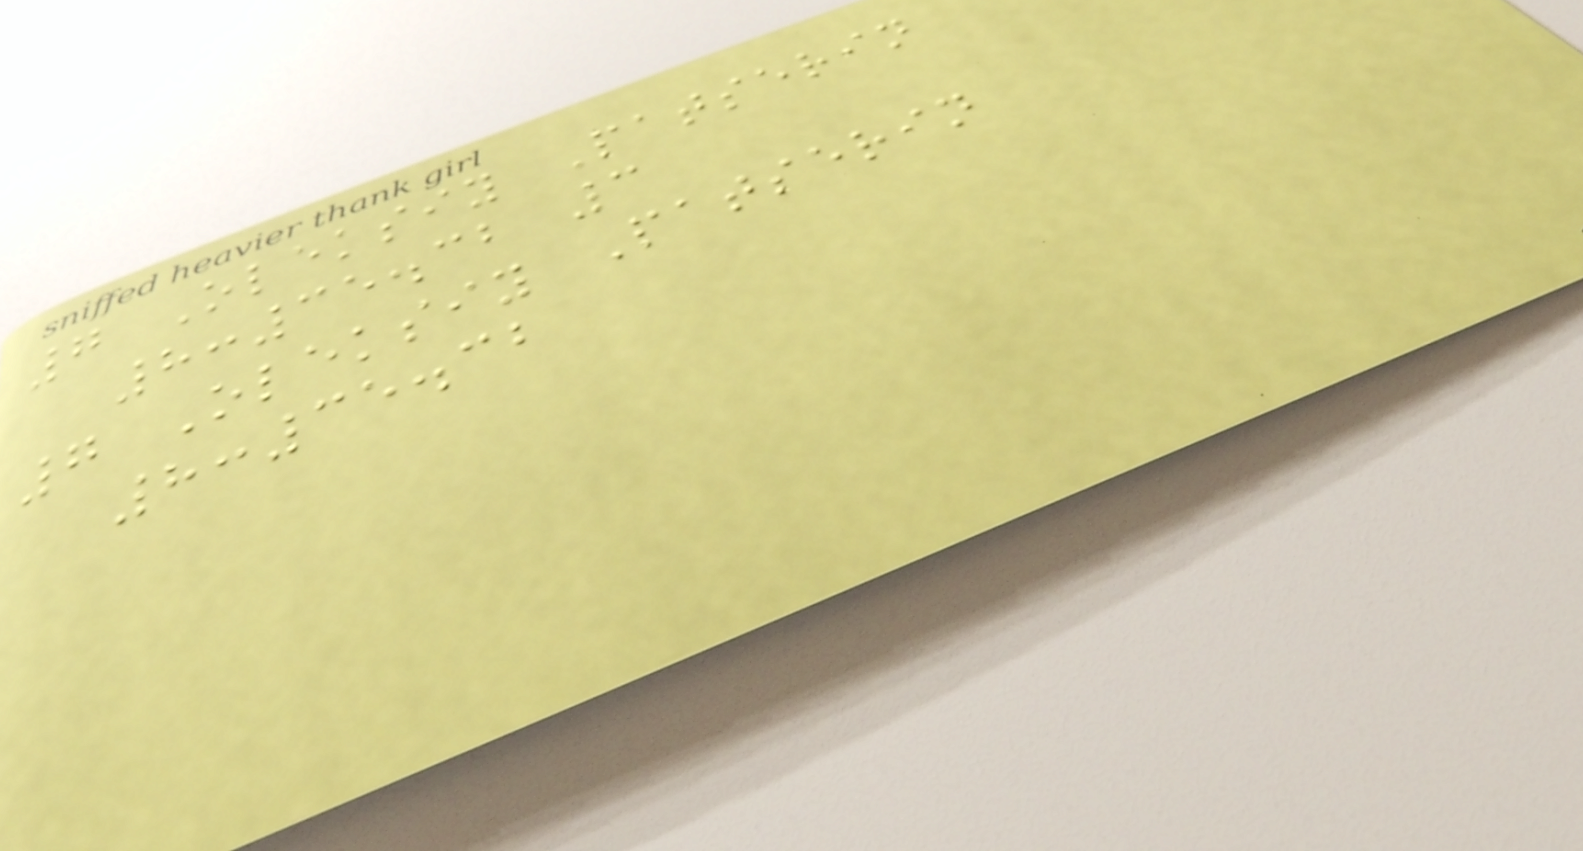7 Oleksiy Patserin
8:35.32 3
7 Oleksiy Patserin
8:35.32
